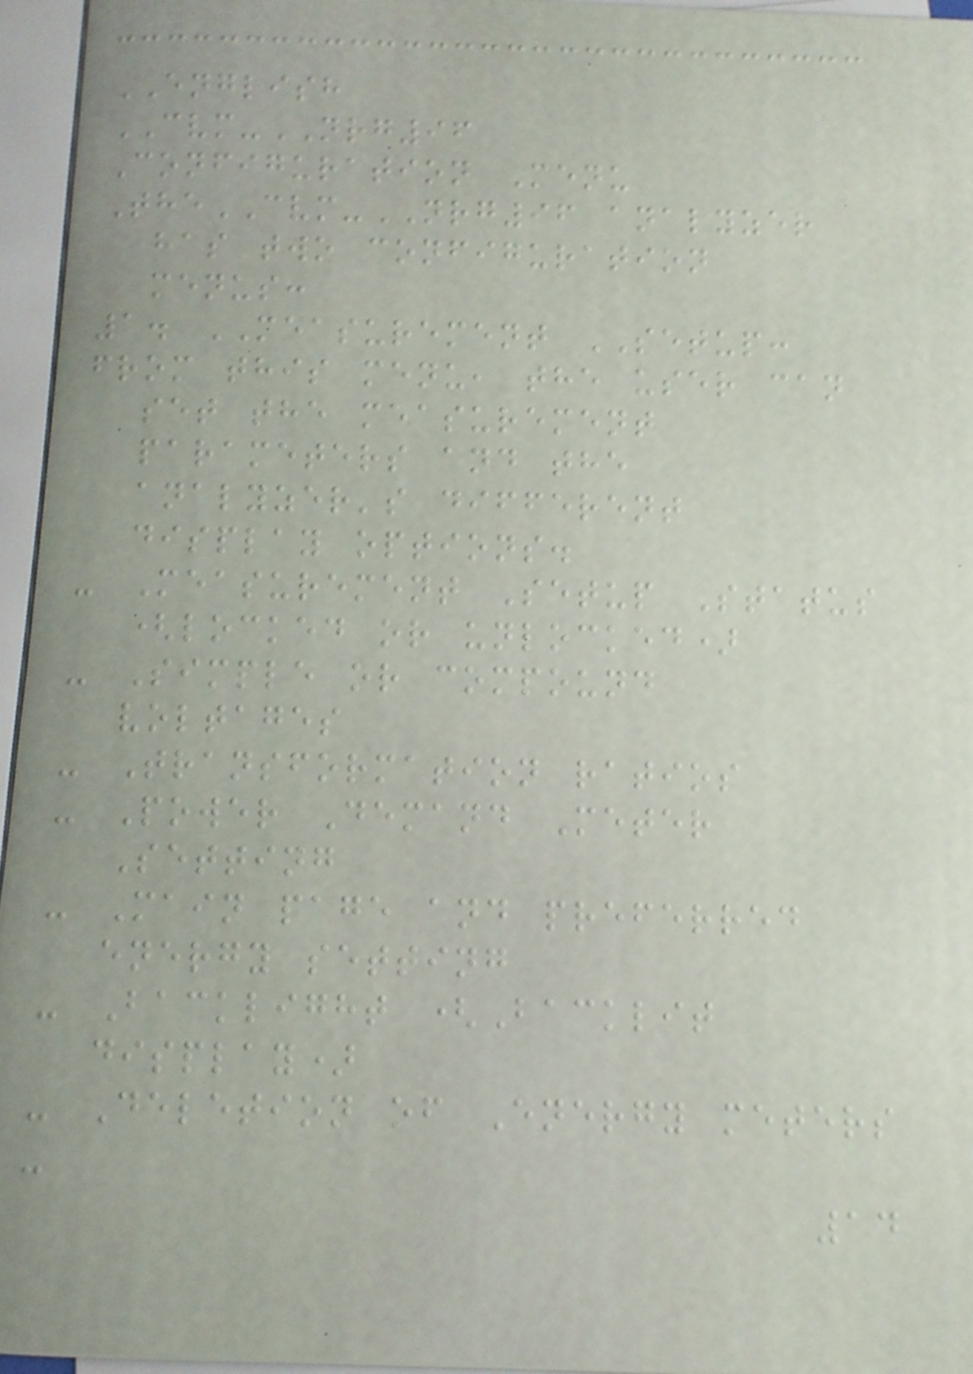ENGLISH
CVM-NRG96
Configuration Menu
TheCVM-NRG96 analyzer
has two configuration
menus:
1. MEASUREMENT SETUP:
from this menu, the user can
set the measurement
parameters and the
analyzer's different
display options.
- Measurement Setup Status
(locked or unlocked)
- Simple or compound
voltages
- Transformation ratios
- Power Demand Meter
Setting
- Main page and preferred
energy setting
- Backlight (Backlit
display)
- Deletion of Energy meters
-
14
